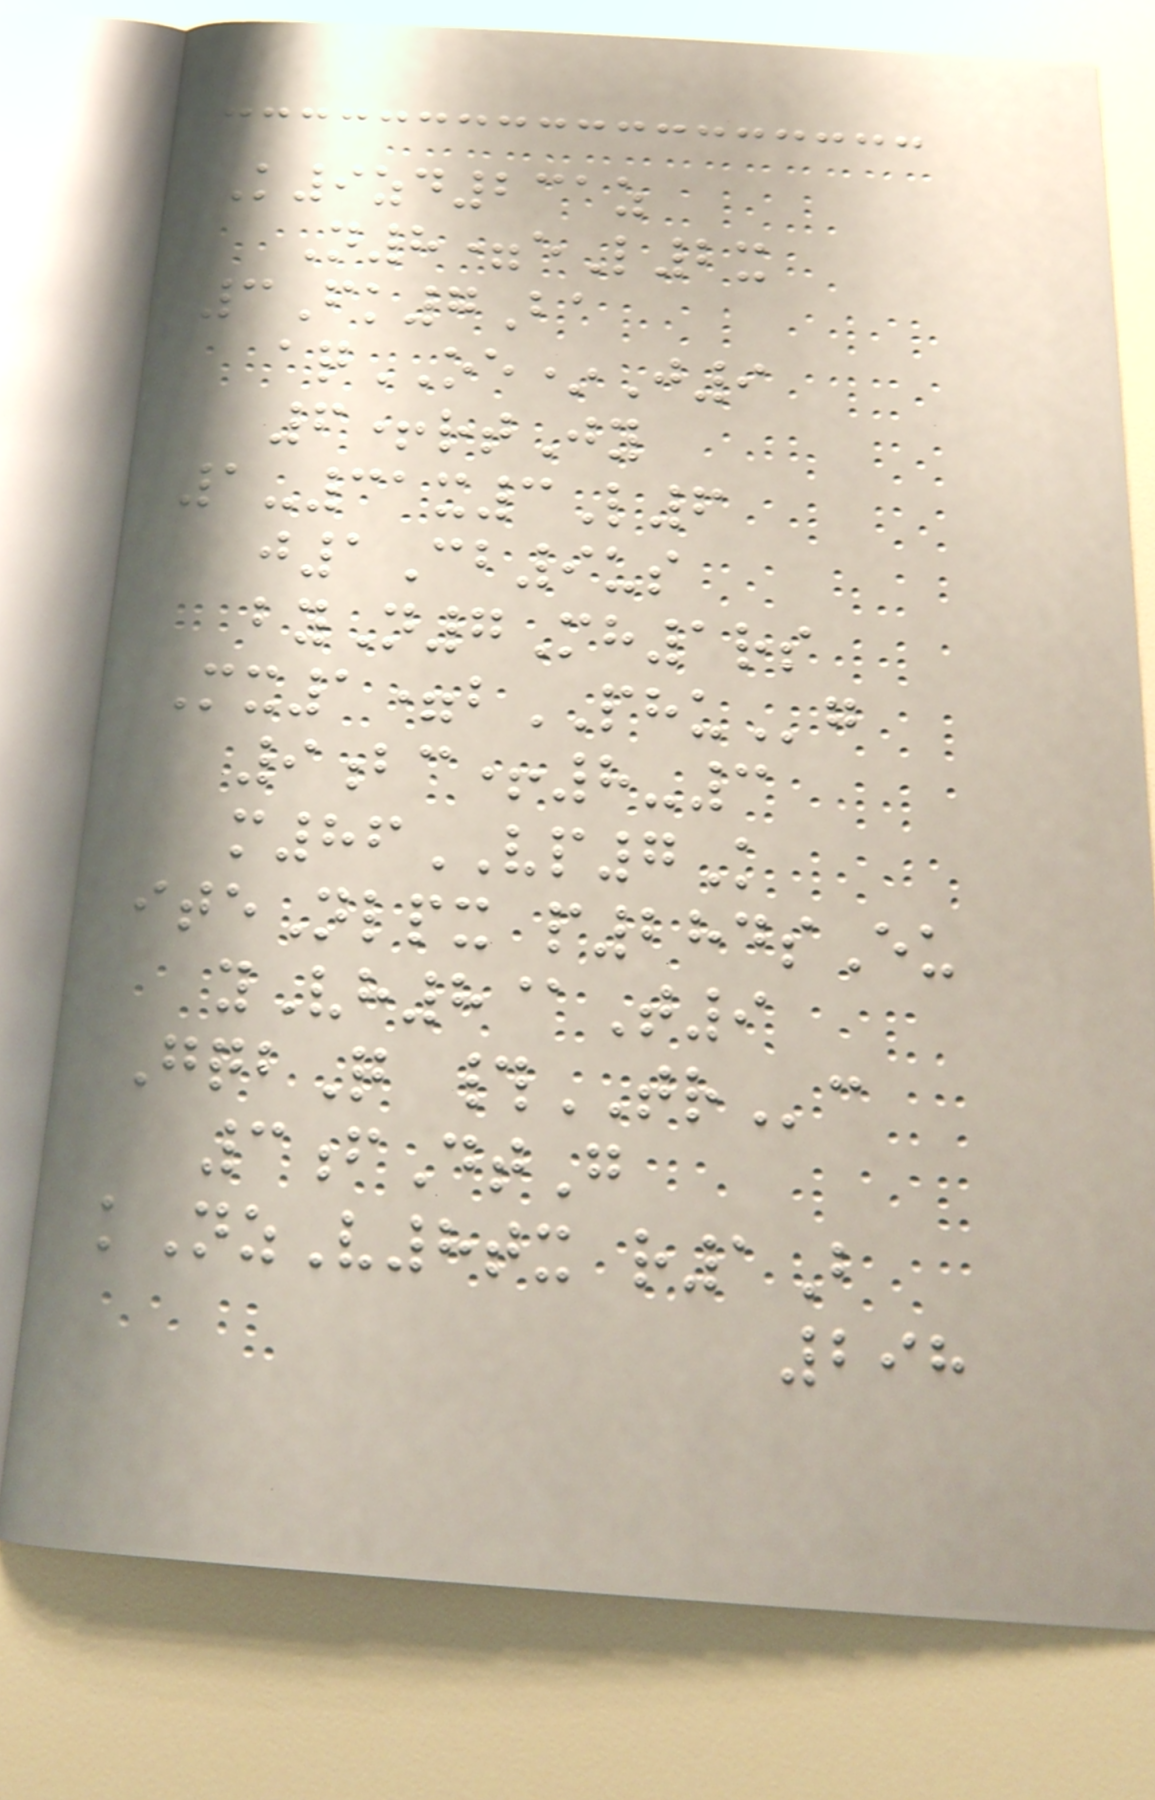K9zd231z
N8=eL2x
3Fk7Ba
aqOE*J9
6+rtJy
1-31x3L6
j1Cb9us
byN7Mh1rs
Mx1=bPHUg
9bc+8-3
m86VP7K
iteNlpx p284sEu
yVh8@T9
GqbQ #TRc
3fDtG
kNzV8tx r1B
298
